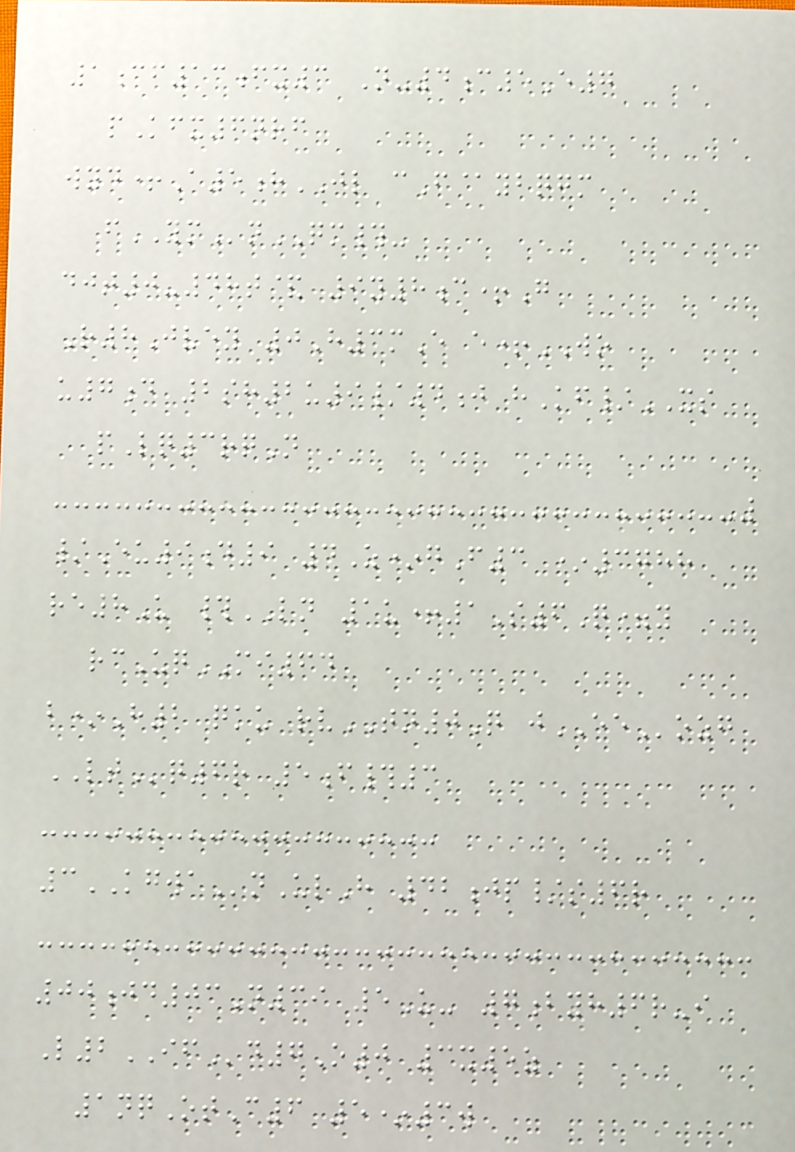1cf13fx3 N-4c5E7
pKfx6nrf
wyd+A5hJL cF@ybqgm
fYMnQM#-
djt0-48t& 9y8c+G
R8Jvey 0H3mE e+WO
u7d 2sh2u9/4j hKf/XS
pLq3rqN
/Eu9d9 4Z*gF3 *3788
re8U #LN 1u+1S6Q=y
rcUqMI64
b*H2 qku rvTN0Q jEEozg
LTq6r 5f#3
3KGWAnUlH 42jp/s6r
00jd03N39 5U- 7byh6r-i
L2IFd7O0 3x5z
1nqOtC6 5*3w
